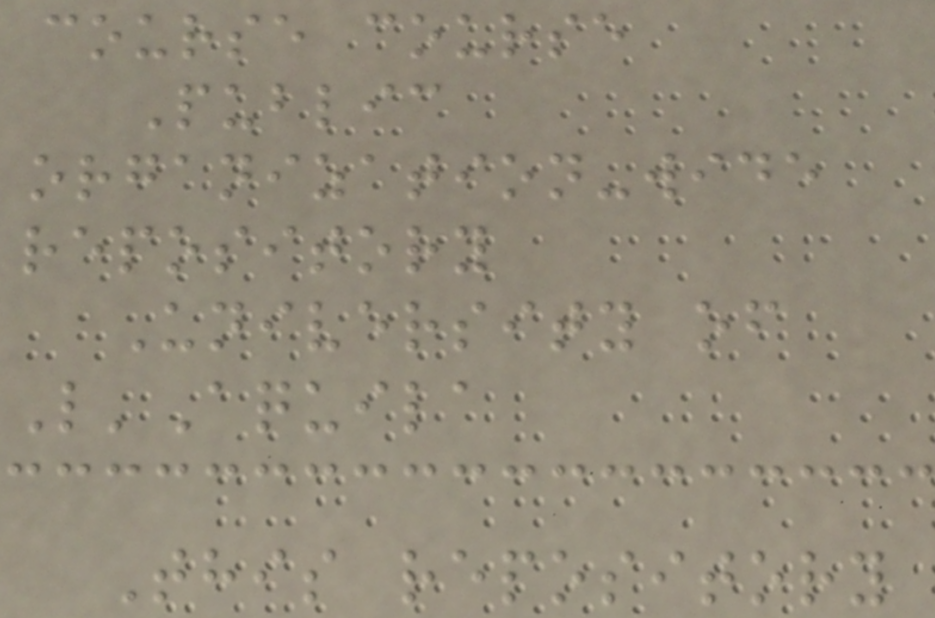course course
Public
organization-wide
repository
University of
L'Aquila
This repository
